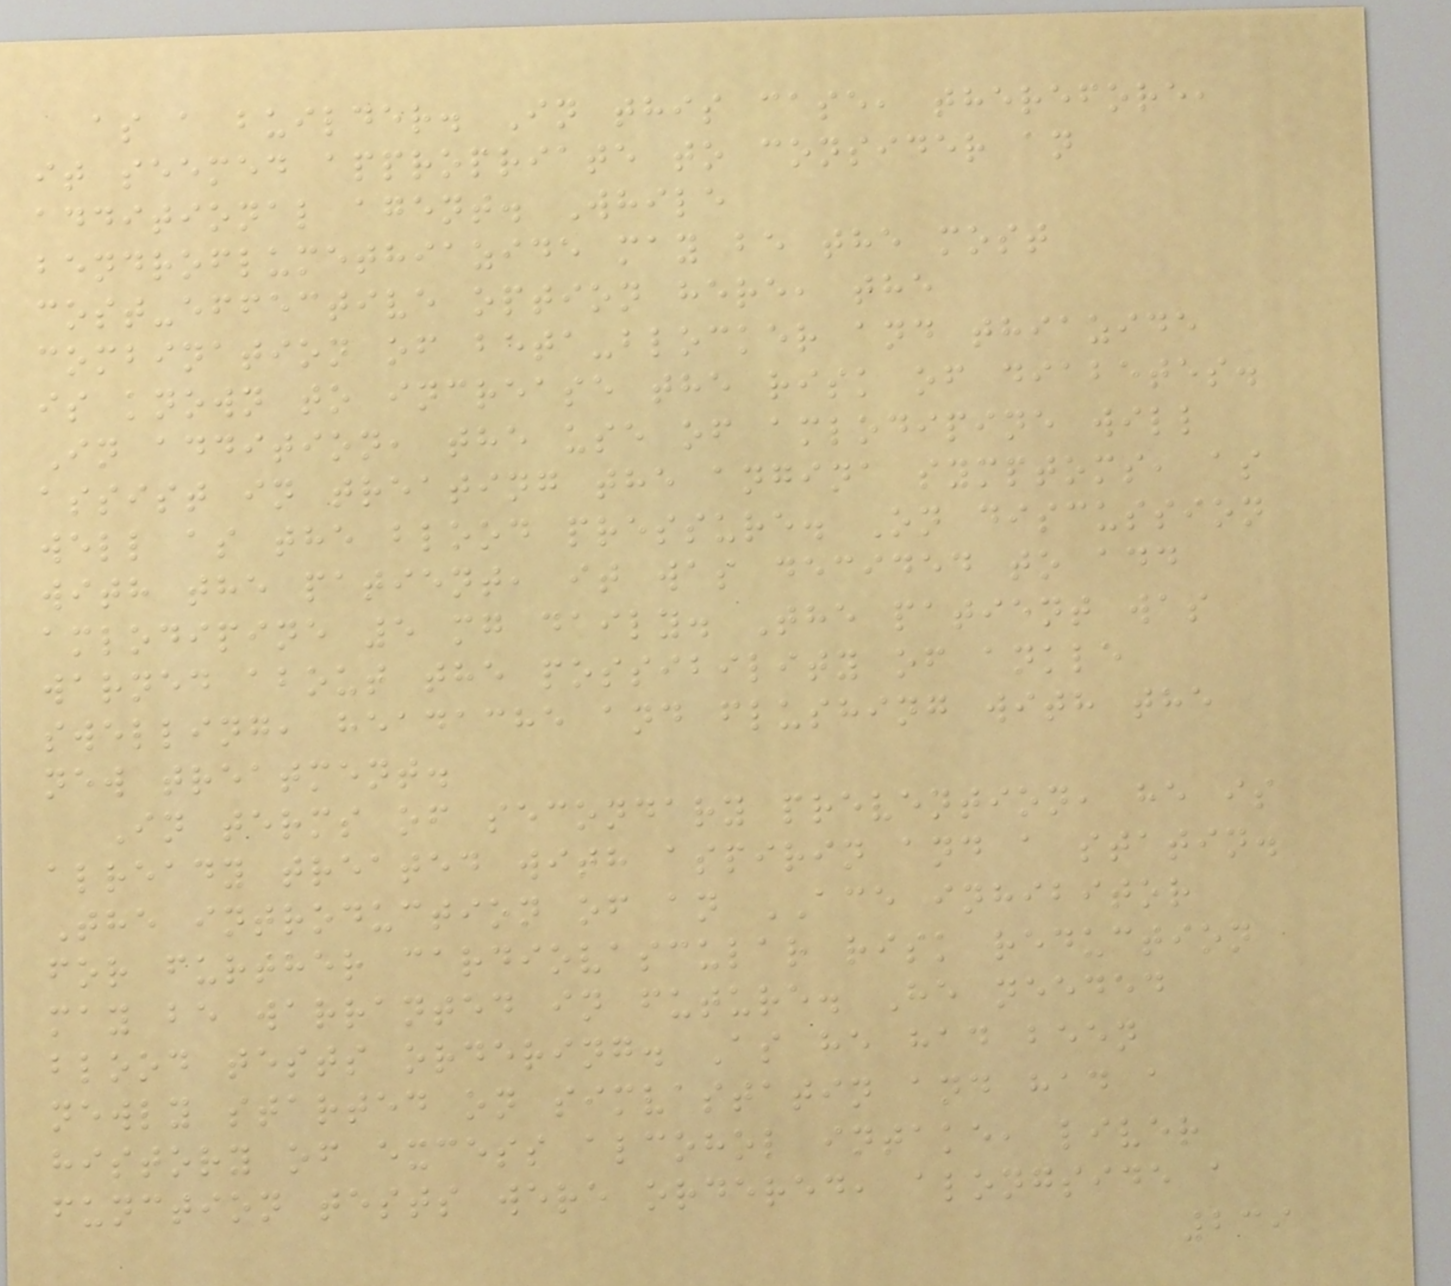as a builder. In this case, therefore,
it seemed appropriate to consider an
additional agent. While
bendroflumethiazide may be the most
cost-effective option here, the
combination of beta-blocker and thiazide
is known to increase the risk of diabetes.
In addition, the use of amlodipine will
assist in treating the angina symptoms, as
well as the blood pressure. On discussion
with the patient, it was decided to add
amlodipine 5 mg daily. The patient was
warned about the possibility of ankle
swelling, headache and flushing with the
new treatment.
In terms of secondary prevention, he is
already treated with aspirin and a statin.
The introduction of an ACE inhibitor
for further cardiovascular risk reduction
may be warranted in future. He needed
blood tests ordering. As he had been
newly started on simvastatin and had a
history of excess alcohol intake, liver
function tests were ordered, alongside a
239
